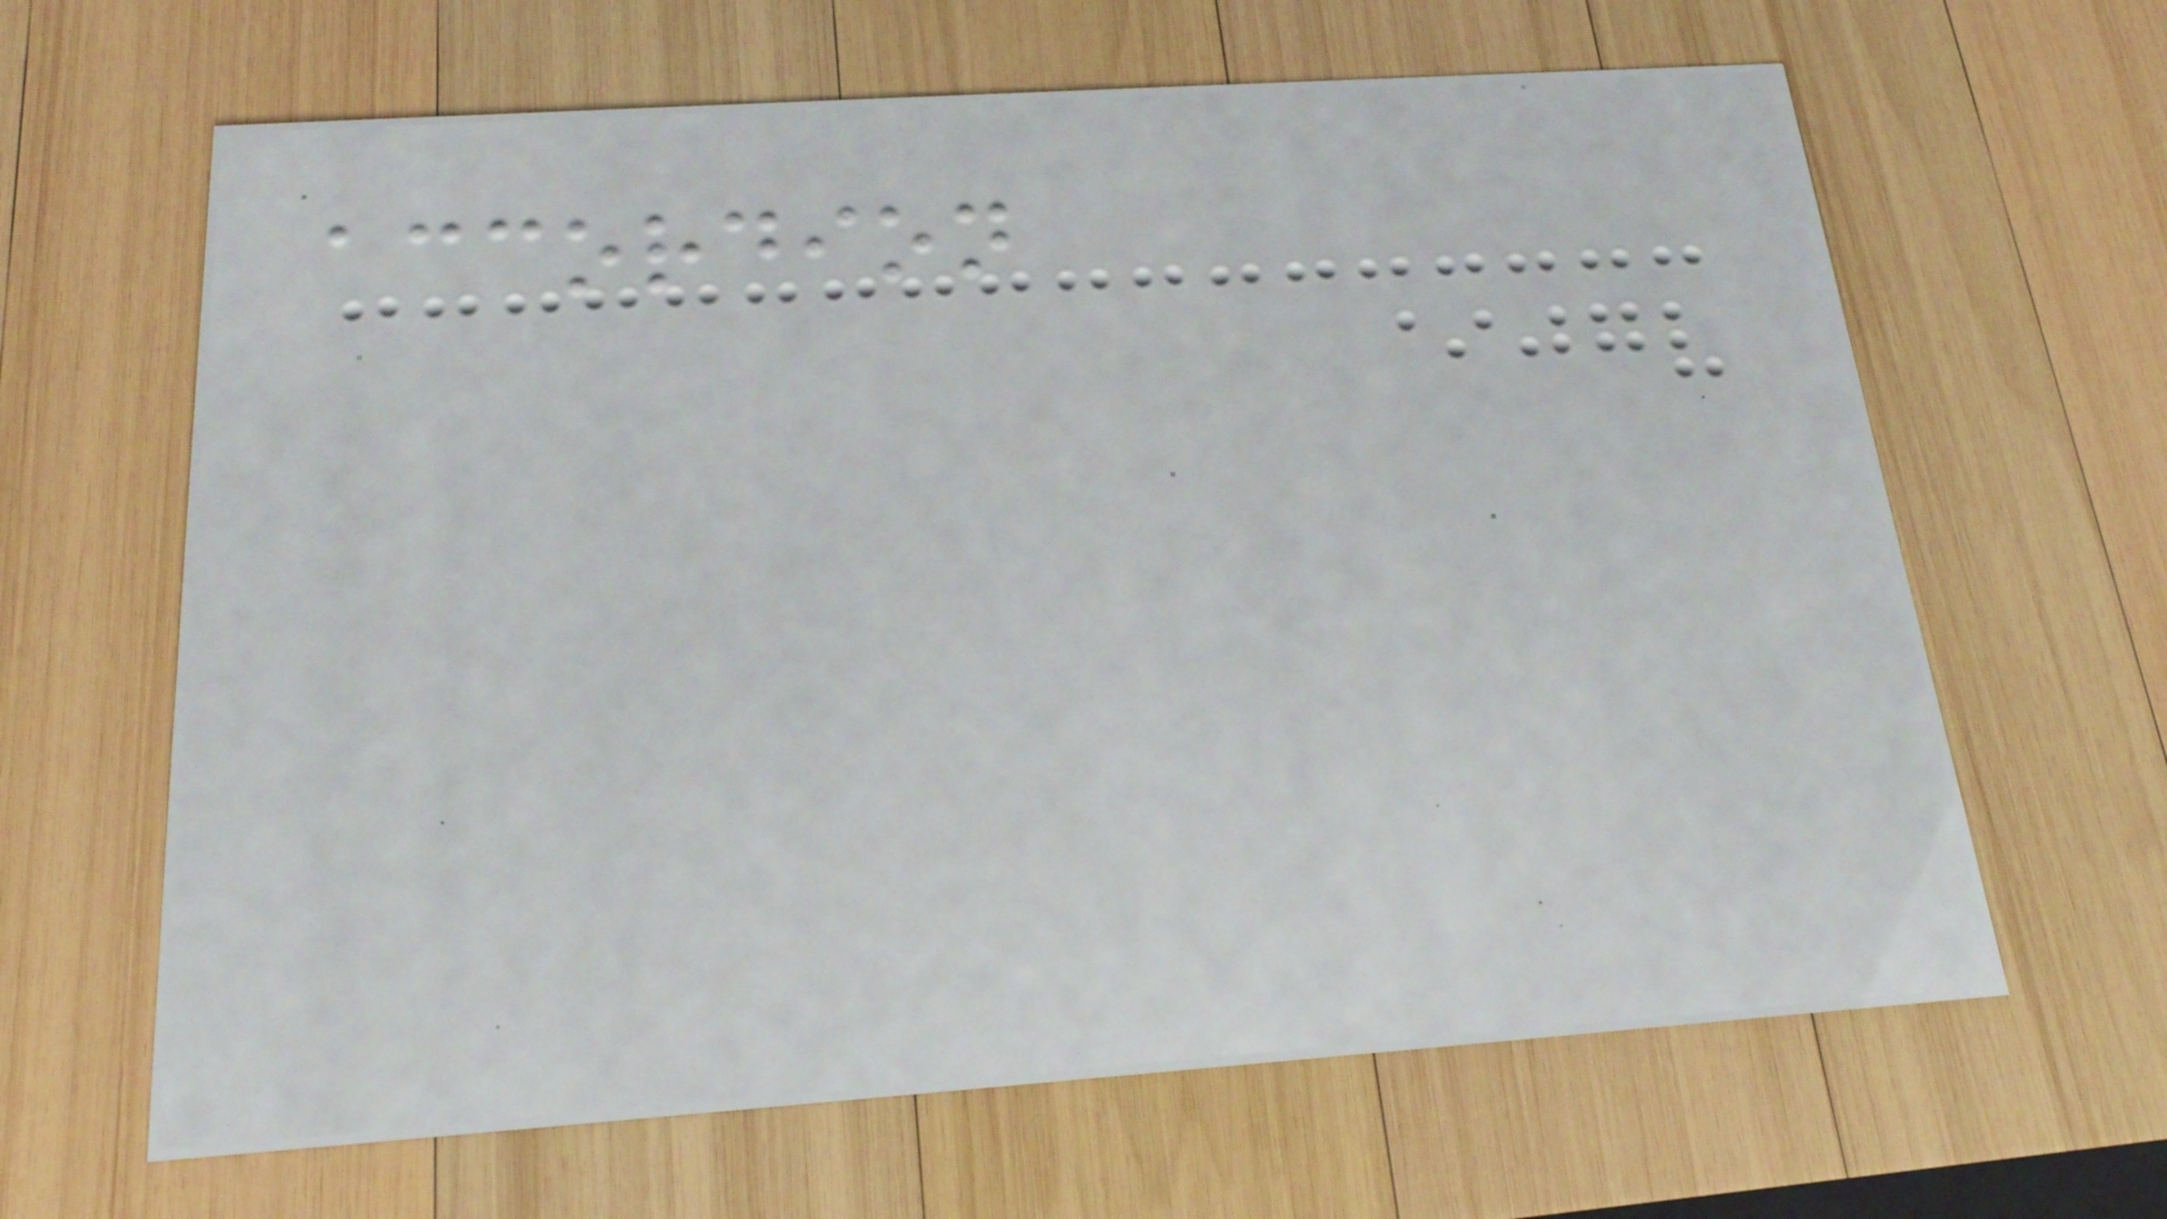accordion
